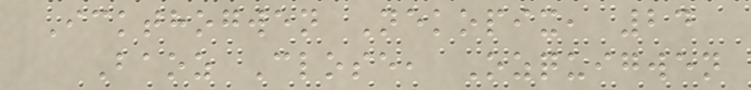Ickthogwen Nekopix, 24
Baoz Close, Ozquigwen
